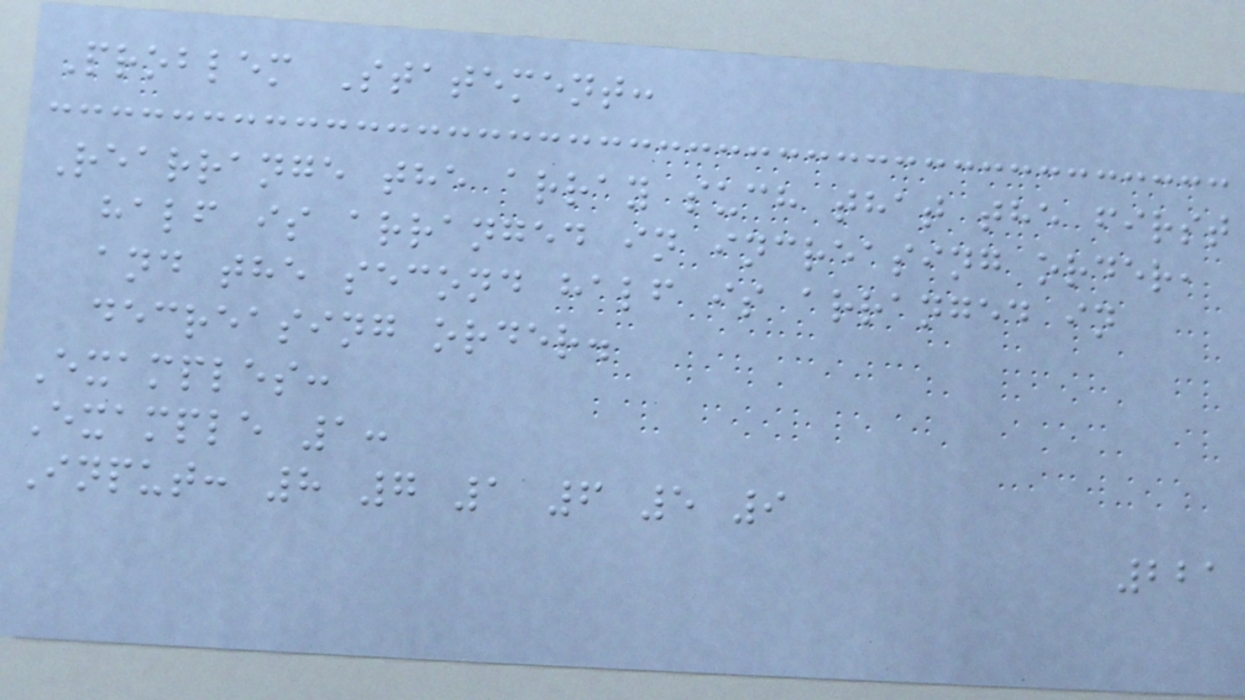Problem Statement:
Rearrange the array such that the first
half is arranged in increasing order,
and the second half is arranged in
decreasing order.
Examples:
Example 1:
Input: 8 7 1 6 5 9
221
